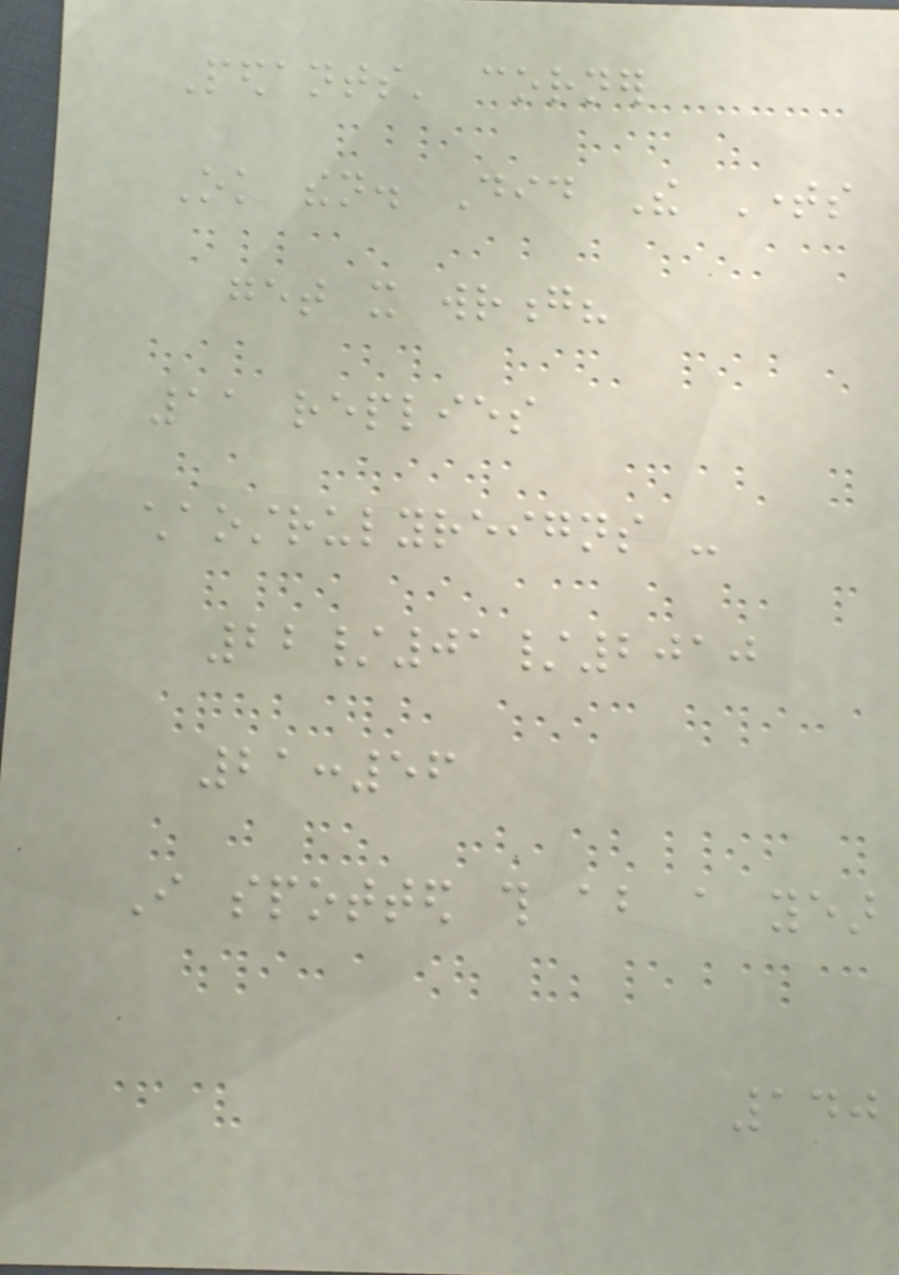Pedants' corner
Ok then. Did The Times
get it wrong?
11 replies
chaostrulyreigns -
22/01/2010
21:56
I spotted this about a year
140
